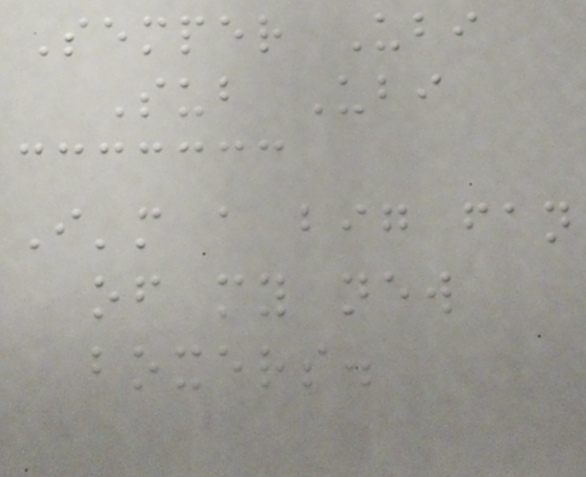Semper Ubi
Sub Ubi
I'm a big fan
of my new
boxers.
